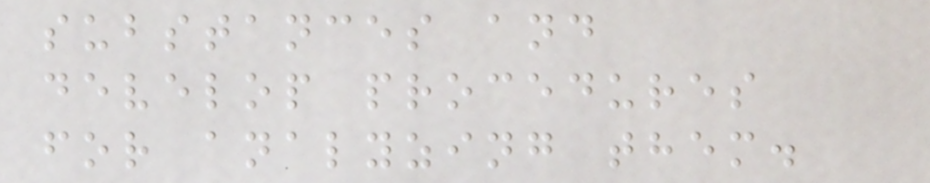substances and
develop procedures
for analyzing them.
